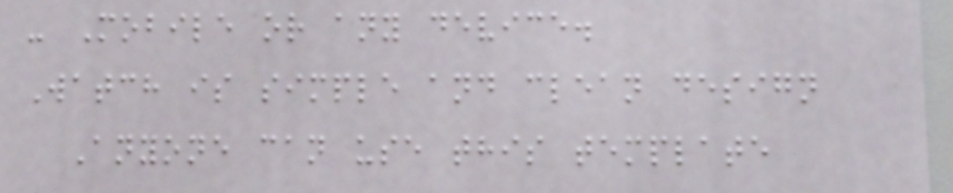- Mobile or any device.
Watch is simple and clean design
Anyone can use this template
